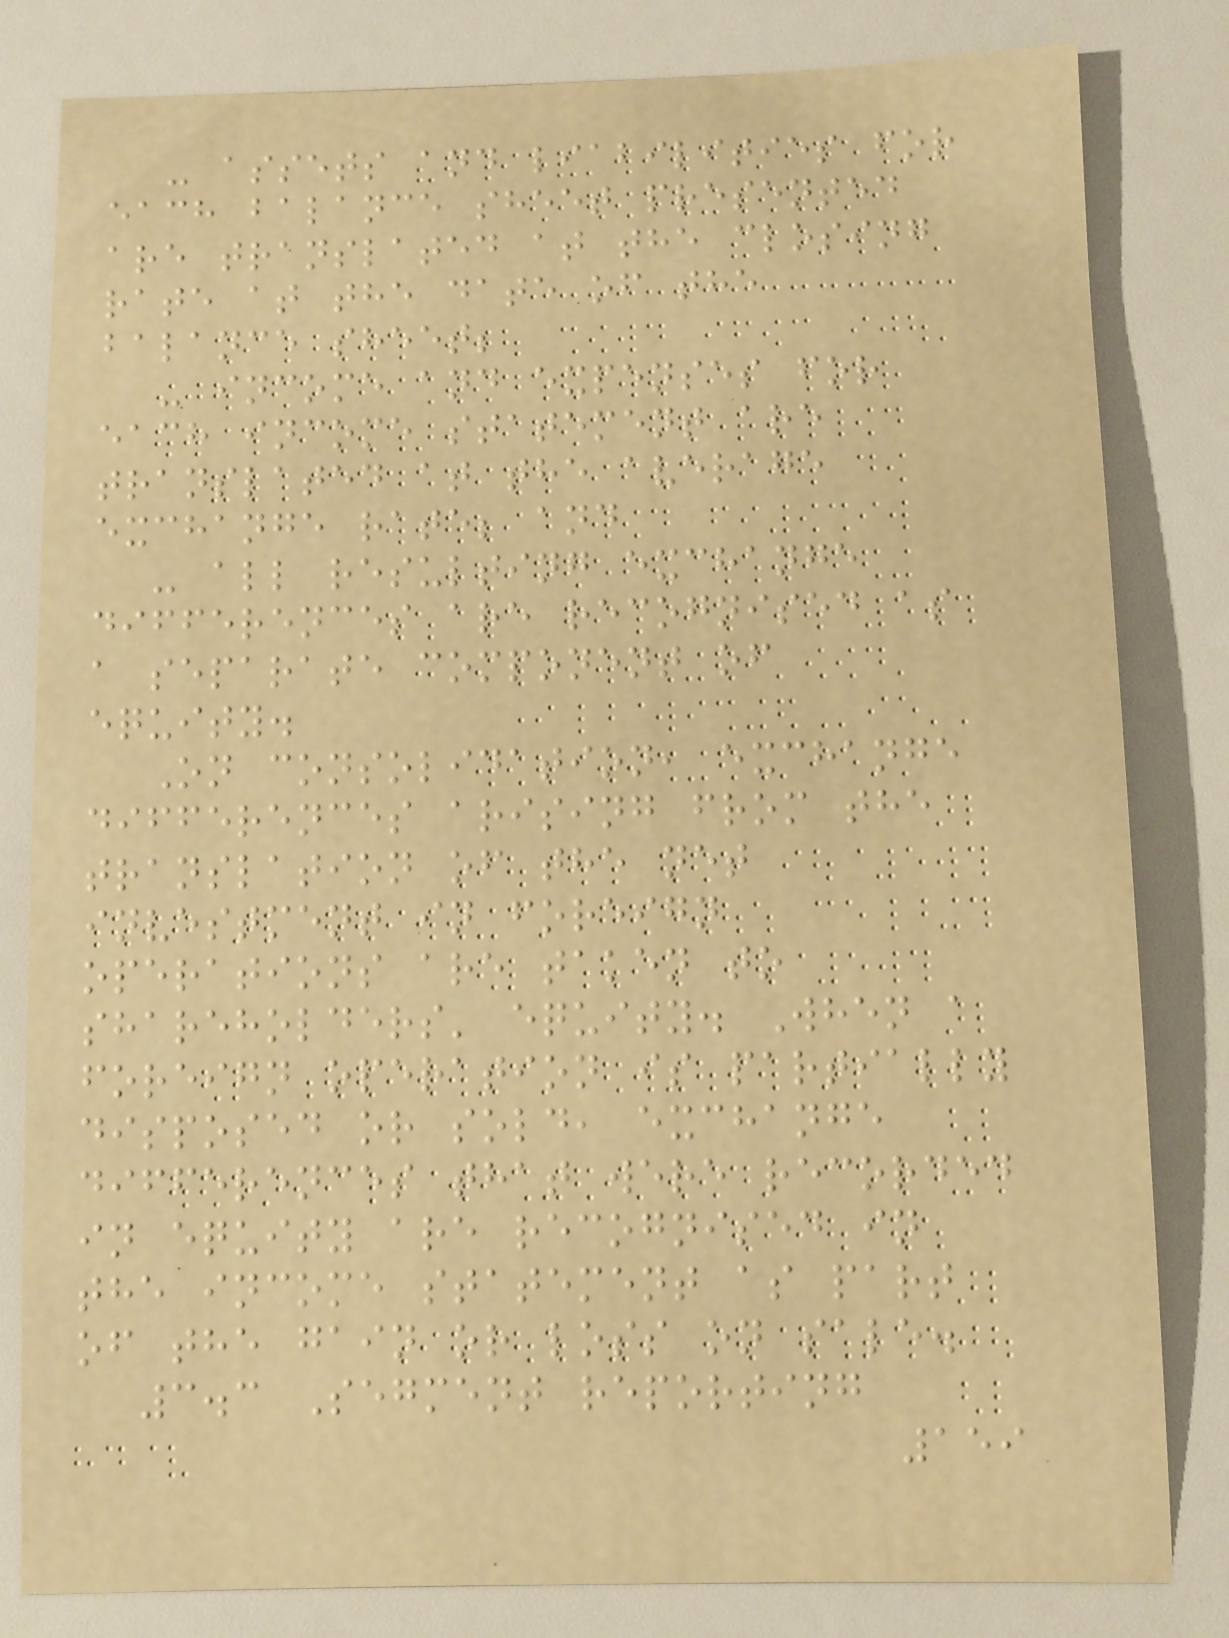- assets and liabilities for
each balance sheet presented
are translated at the closing
rate at the date of the
balance sheet;
- income and expenses for
each income statement are
translated at the average
exchange rate; and
- all resulting exchange
differences are recognised as
a separate component of
equity.
On consolidation, exchange
differences arising from the
translation of the net
investment in foreign
operations are taken to
shareholders' equity. When a
foreign operation is partially
disposed or sold, exchange
differences that were recorded
in equity are recognised in
the income statement as part
of the gain or loss on sale.
3.3 Segment reporting
159
